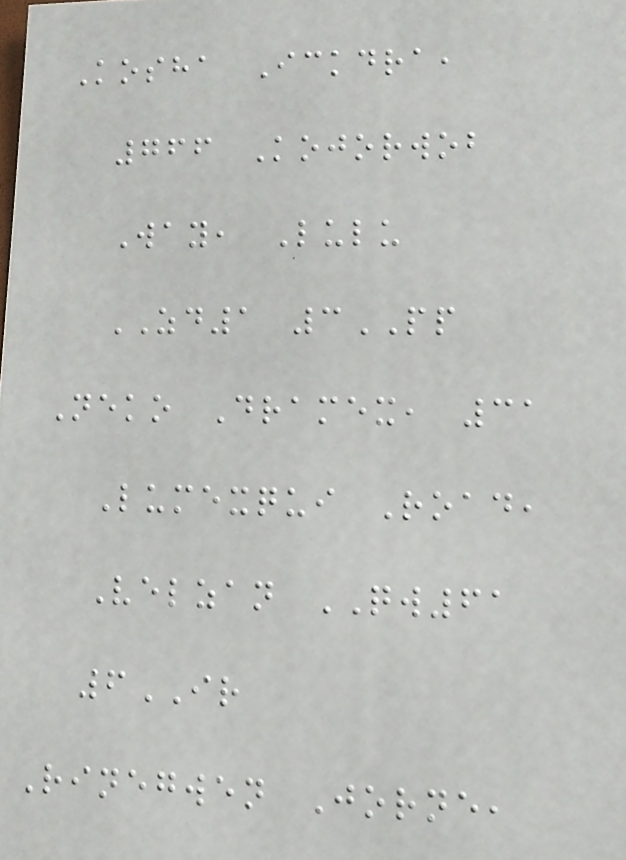Kosha Ickdra,
766 Kojorwob
Way, Lulu
ZD1 3PP
Neko Dramex, 31
Lumexqui Road,
Velzan QW61
6IR
Rinegwen Jorne,
